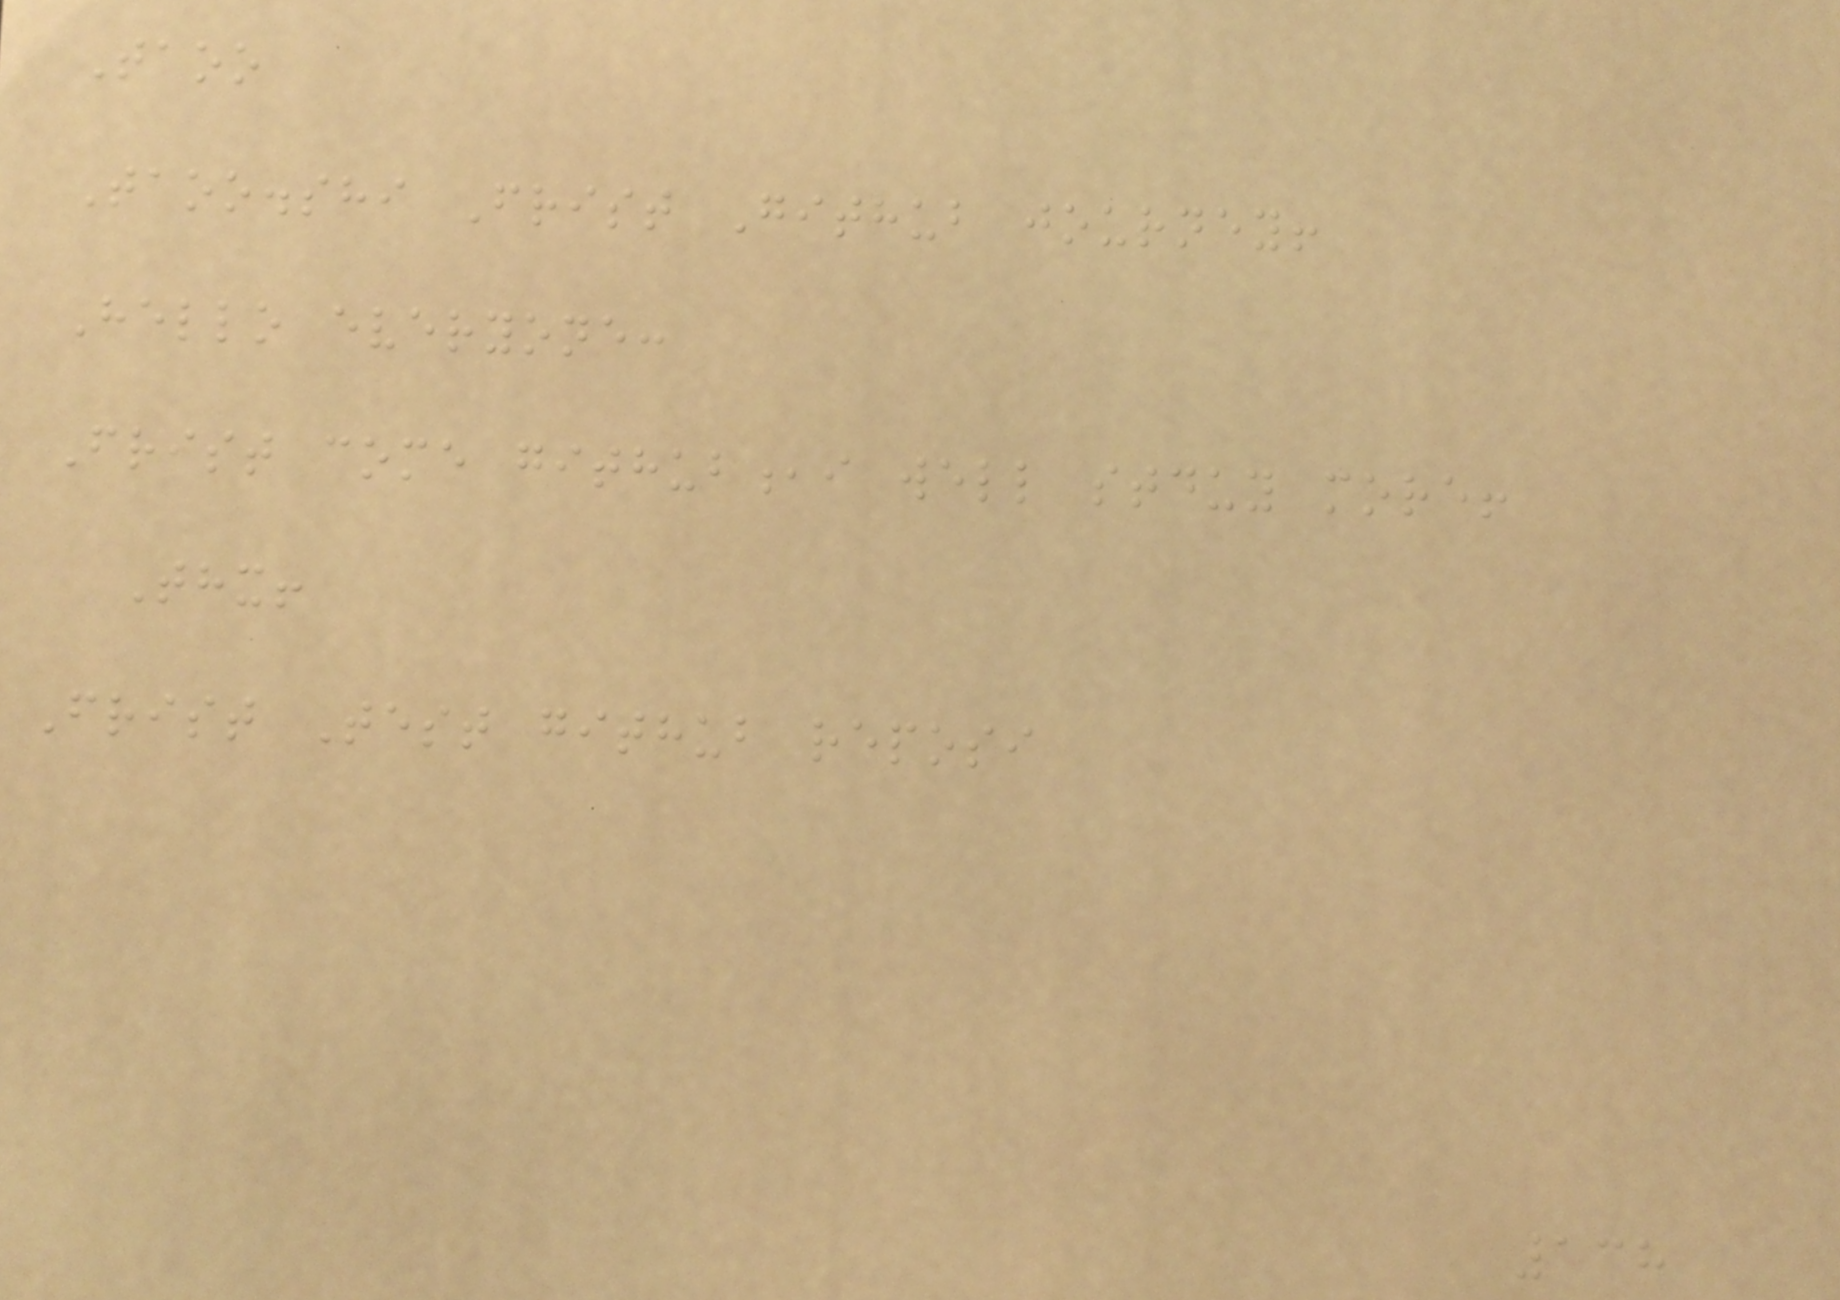Taoo
Taoo.shi Frist Github journey!
Hello everyone:
Frist come github,i well stduy more!
Thx!
Frist Test github reposi
138
